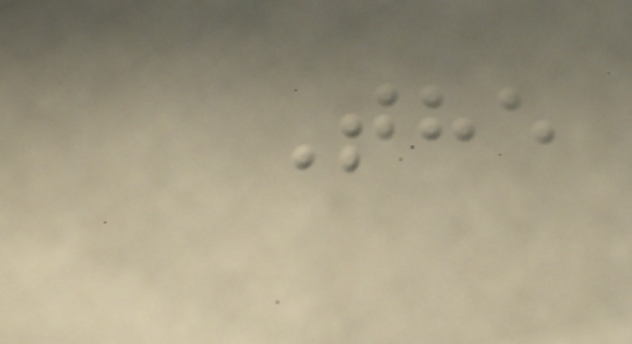The
